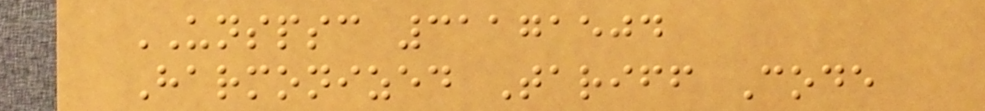UNSPSC 31171504
Harmonized Tariff Code
